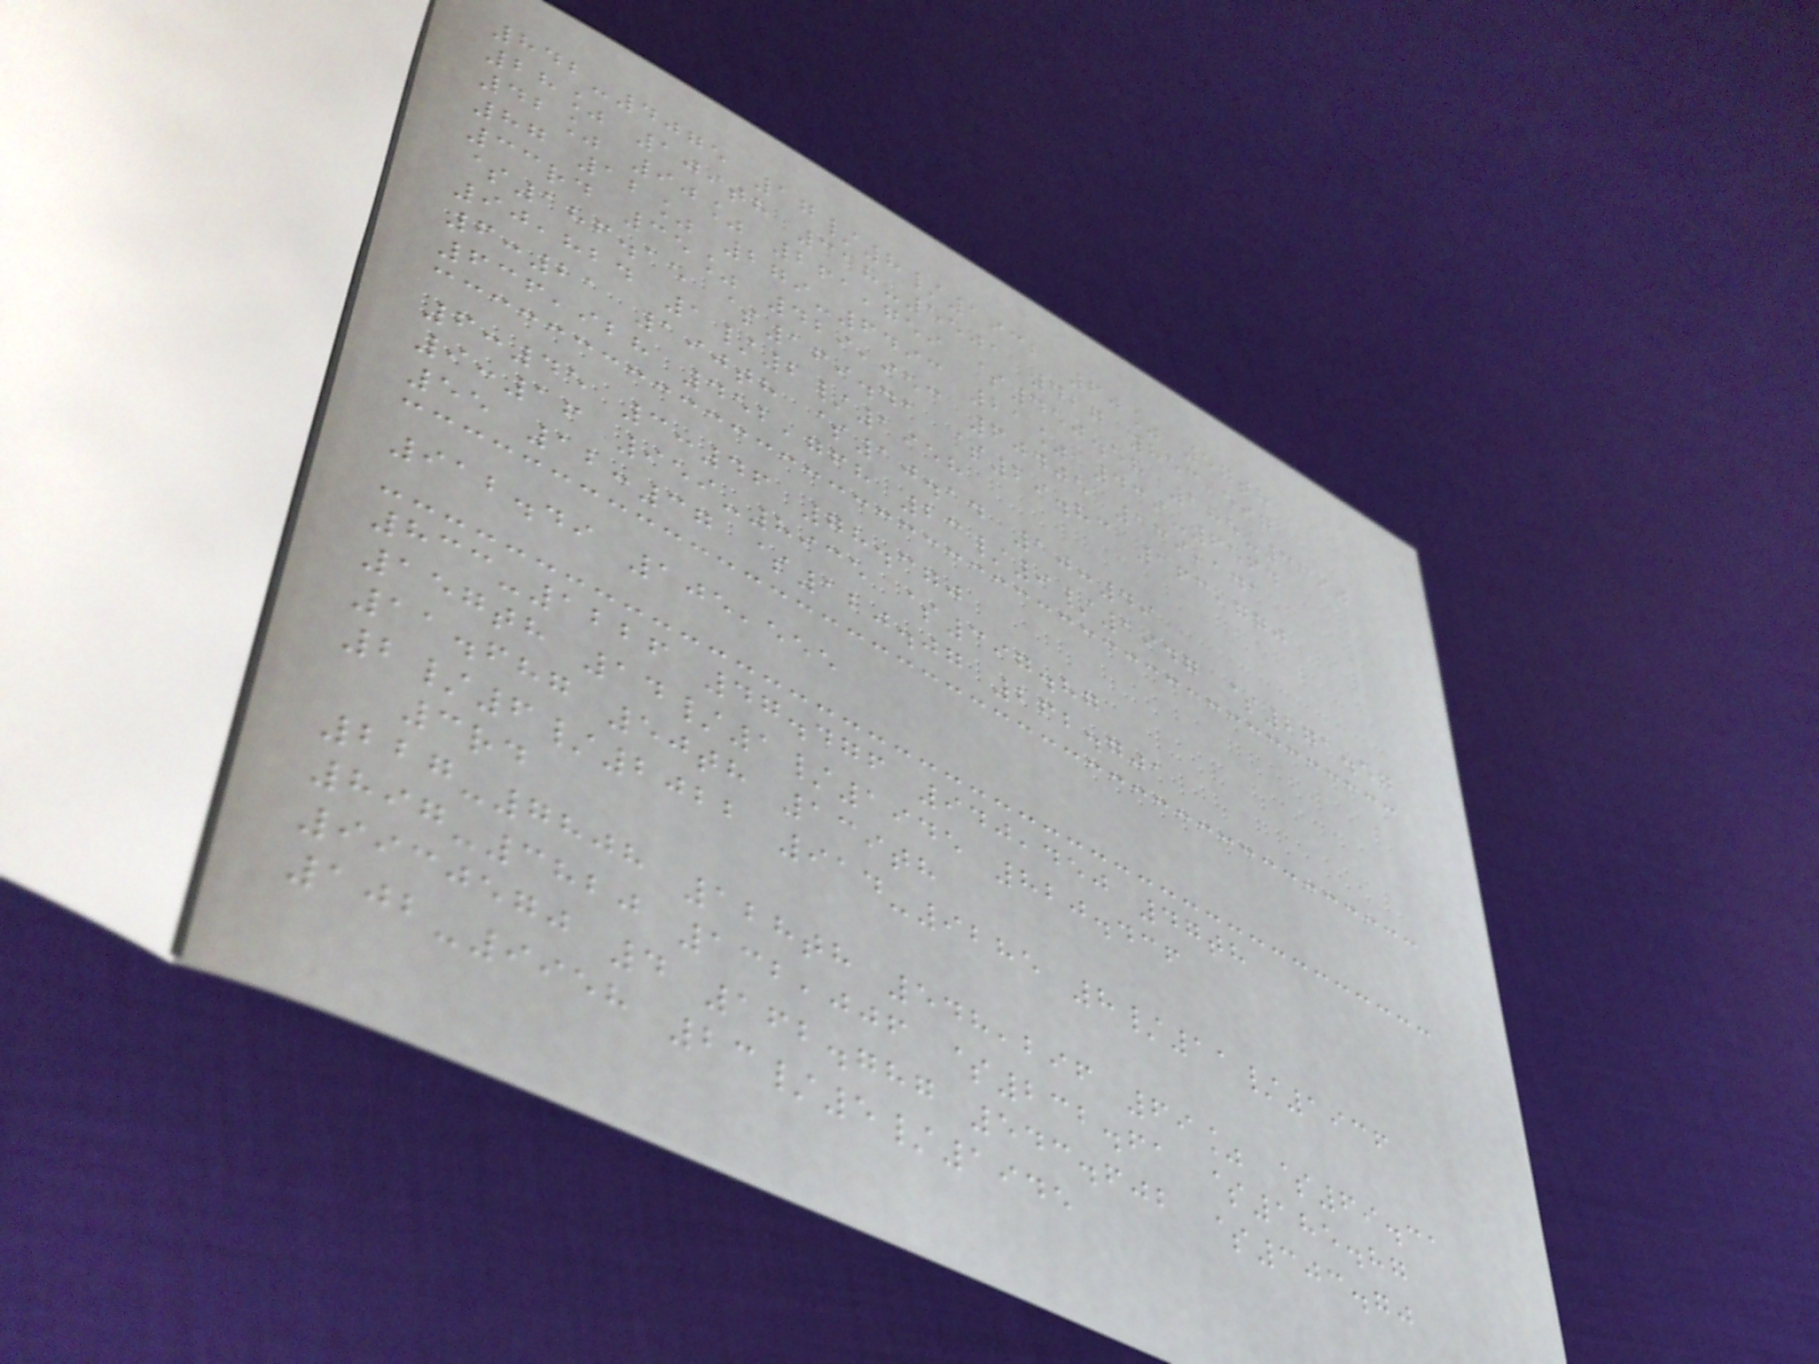842-4075 17/8/1932 60% 57th
28% 109th 318-5501 427 853,597
42% 90% 261,759 $450.58 185-3390
87 12% 279-6493 21% 439-6564
33rd 35% 429,953 60405 139,141
$186.15 $169.41 $29.83 163,770
90,824 1/2/1958
6:21 190th $10.14 10:49
636,928 452,768 23/9/1947 $271.57
6:45 3:46 78.370
9:16 959-8935 $397.87
55 12:37 $120.07 262.701
912.49 105,555
833-1226 47.476 940,450 47th
157th 14/1/1945 820.436
11.687 50th 139th
2/6/2022 914-9285 8/11/1936
3rd
227-7808 128th 548,296 69% $69.31
897-3820 132,006 $232.61 $185.87
9930570 4 162.787 543.602 $303.70
102-9958 23/5/1945
